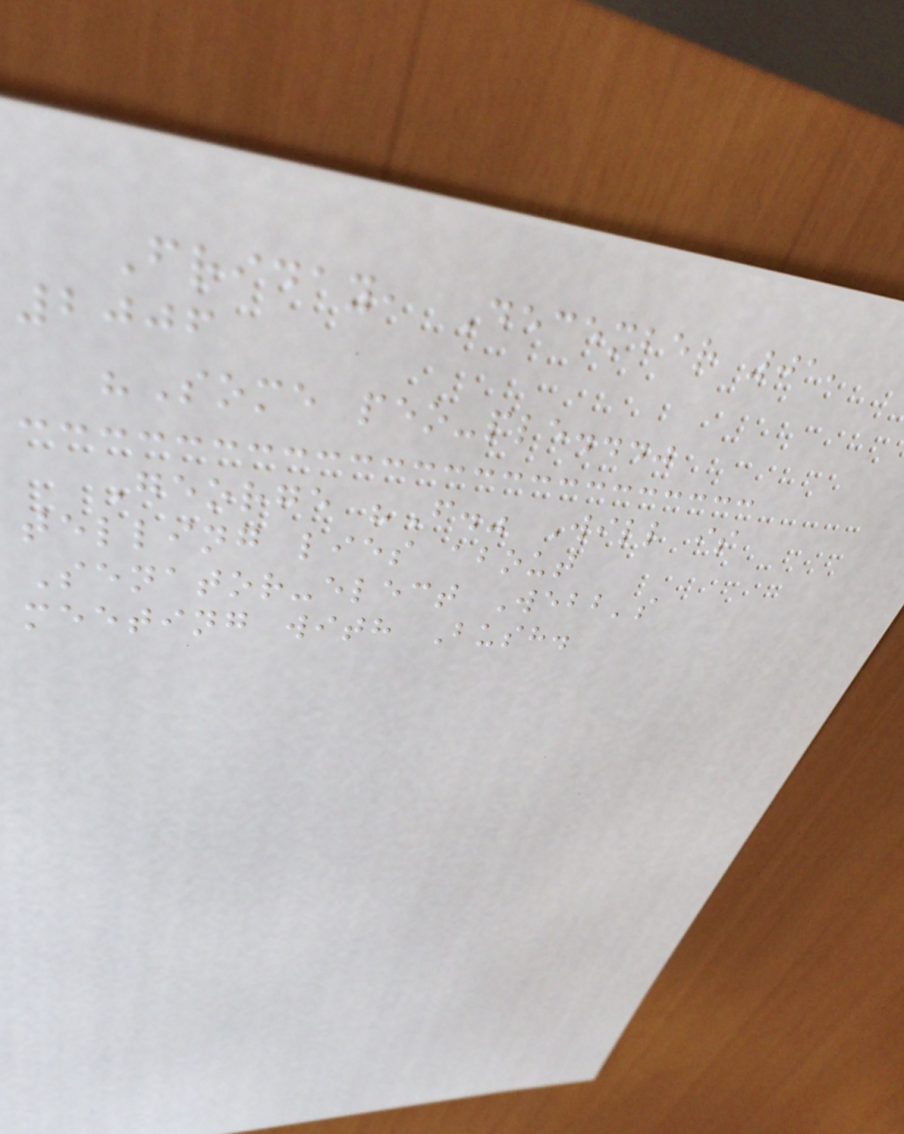Friday, December 01,
2006
"Some peo-ple..."
George "F." Will is
telling lies about
Senator-elect Webb's
meeting with Bush.
